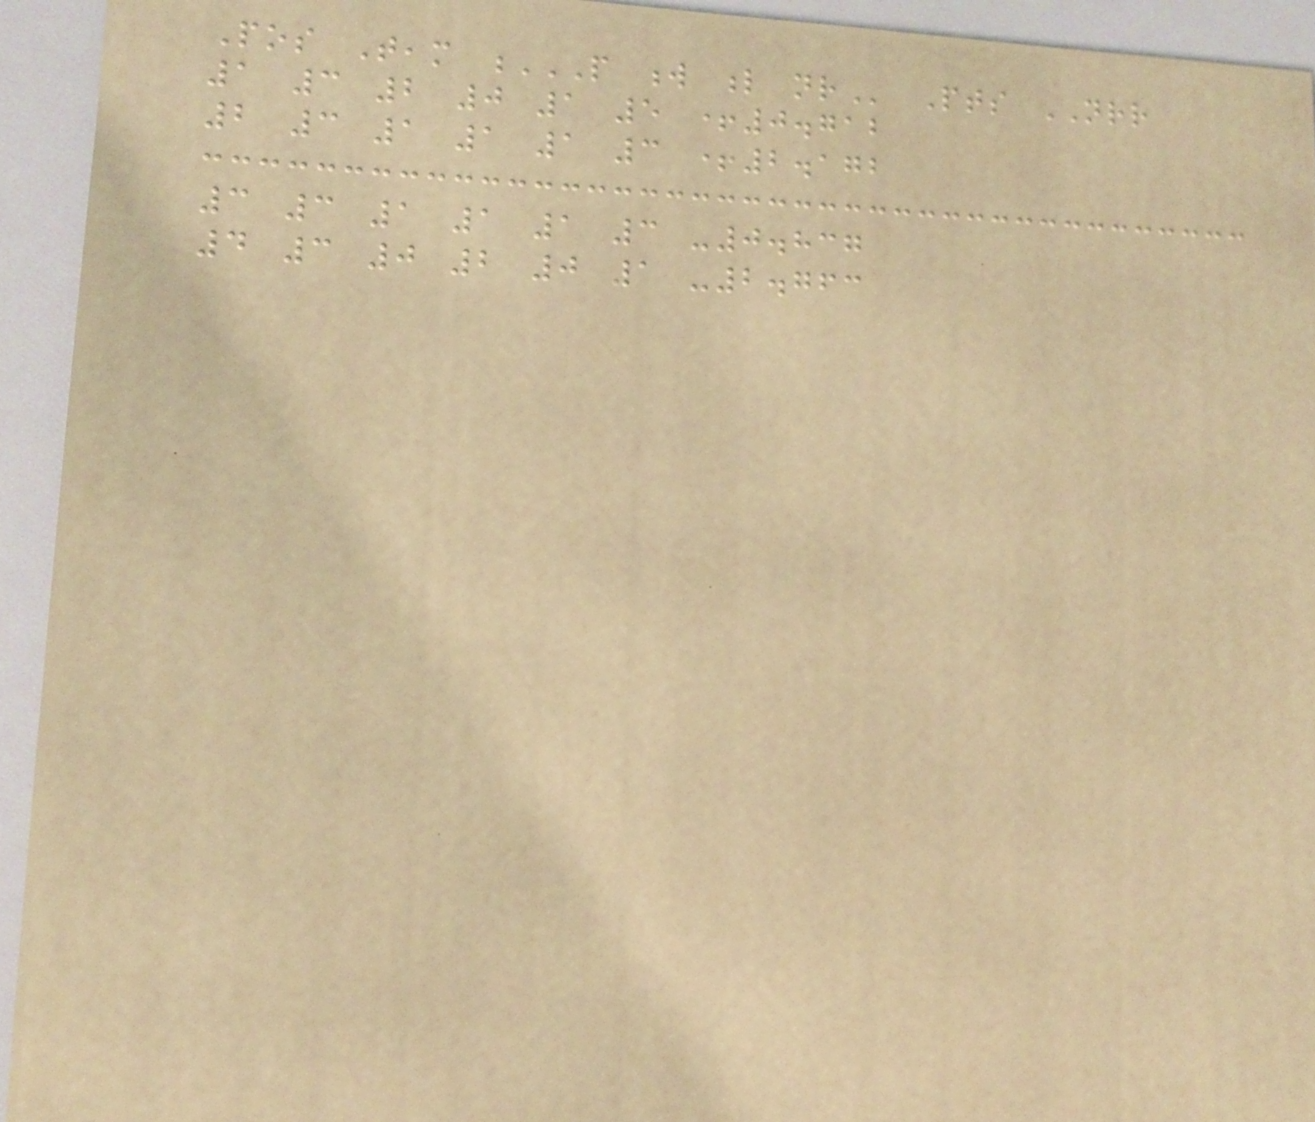Pos Team P W L NR Pts NRR
1 3 2 0 1 5 +0.712
2 3 1 1 1 3 +2.172
3 3 1 1 1 3 -0.837
4 3 0 2 0 1 -2.763
